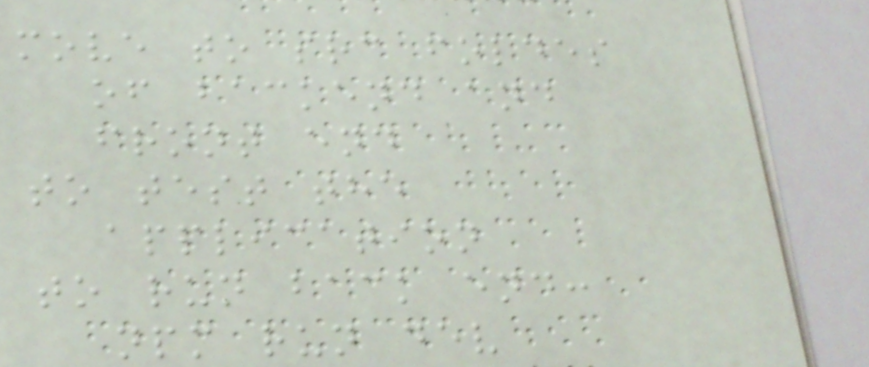move to src foldes
of backend and
front end
to test the
application
to run back end:
npm run dev
